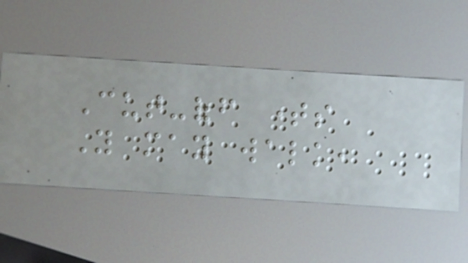Cut-off times
You may walk,
